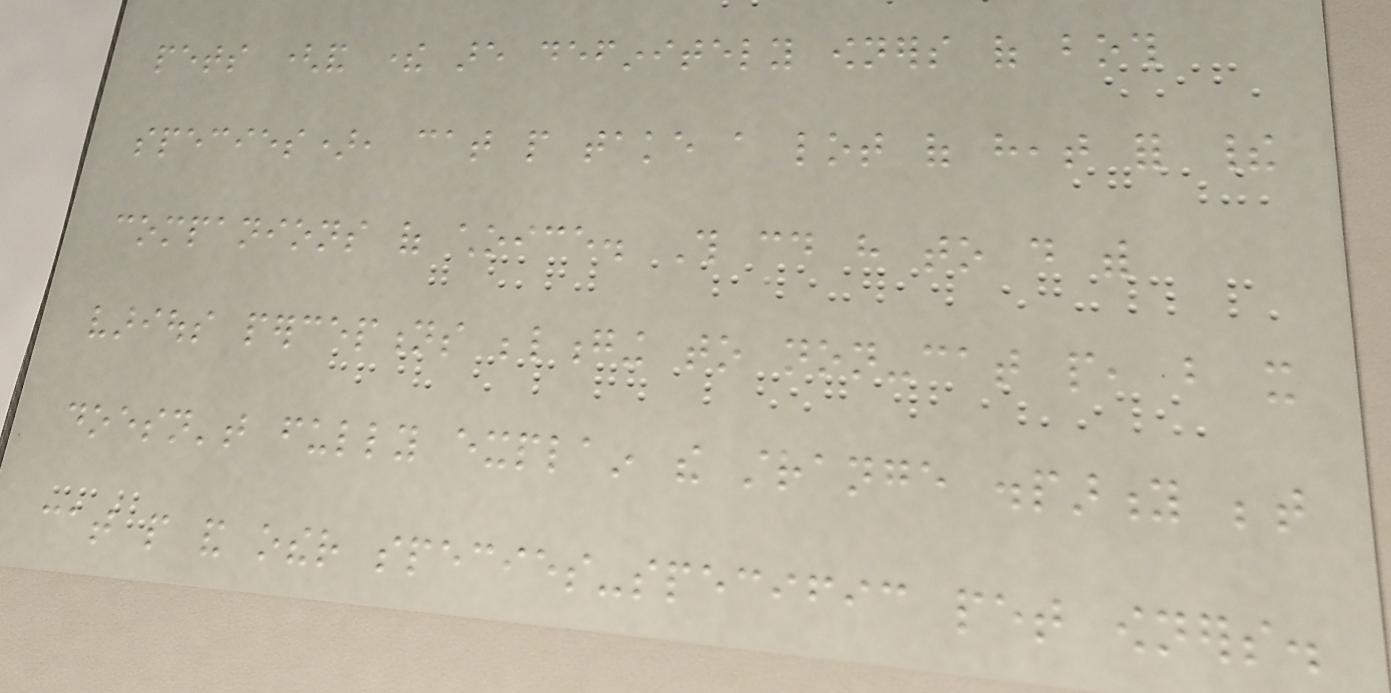pets (and there are definitely owners of both
species), cat people take a lot of heat for their
companions of choice. This could have to do with
various perceptions belonging to non-cat people, but it
doesn't fully explain the strange disparity between
cat people and other species-specific pet owners.
